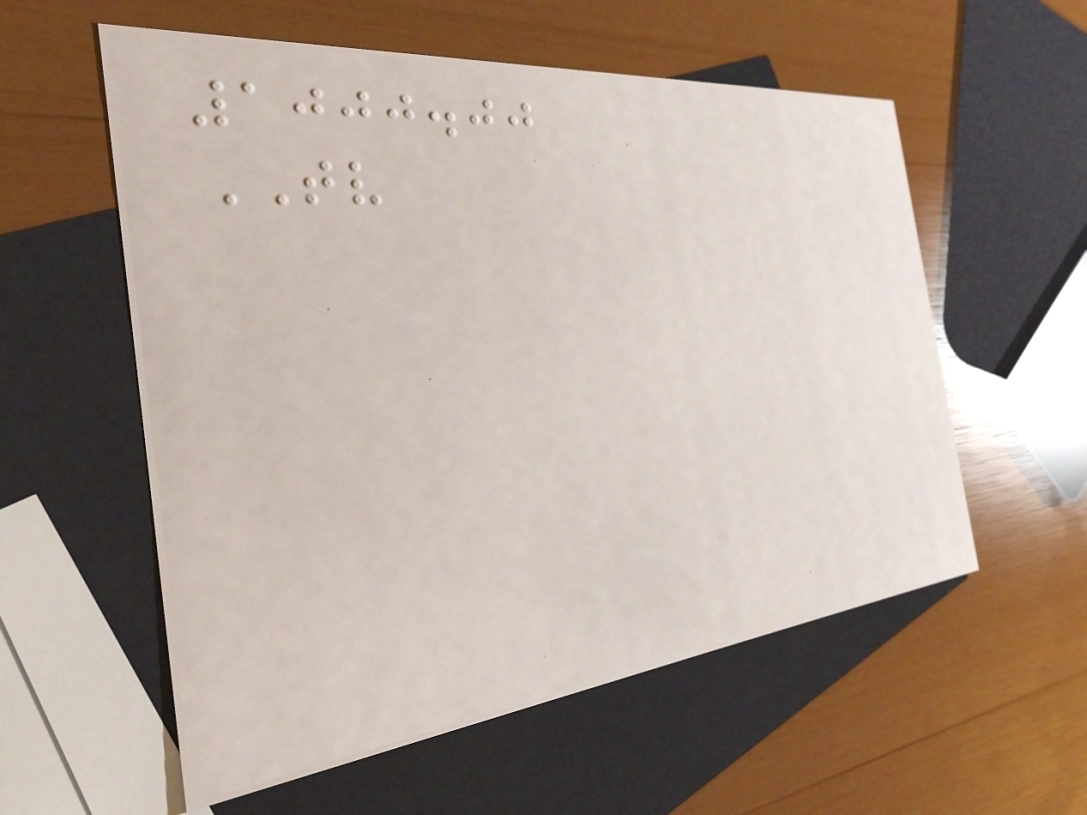1000.00
TV
